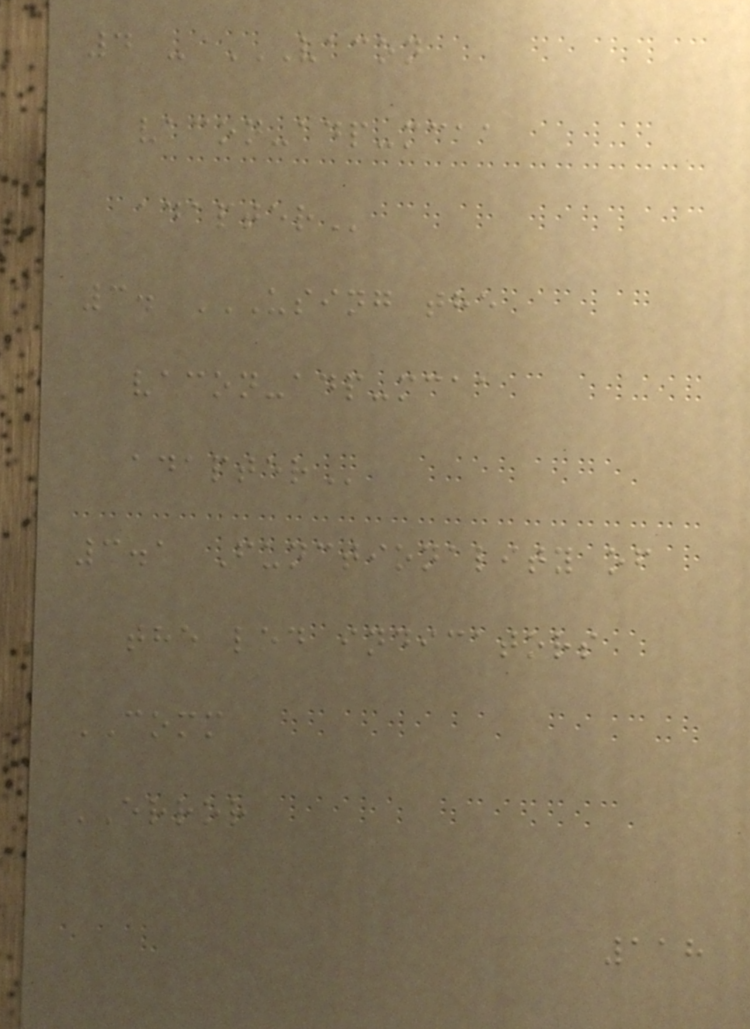4 - VACON
VACON-ADP-MCAA
ADAPTER
3. USING THE
VACON-ADP-MCAA
ADAPTER
3.1 Functionality of
the led indicators
COMM
ERROR
118
